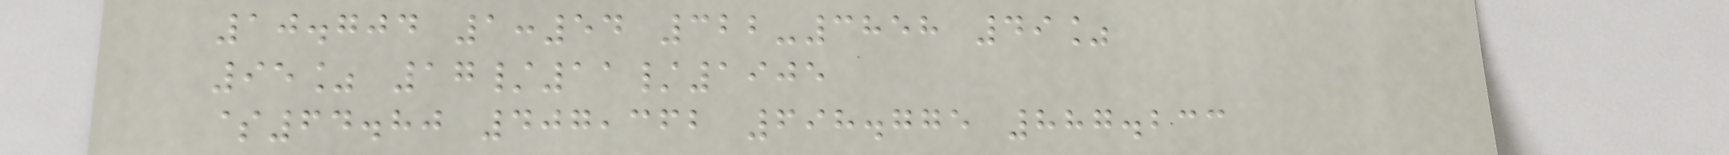10.704 1:54 322-3858 49%
95% 17/11/1905
$64.80 407,362 698.775 887.233
